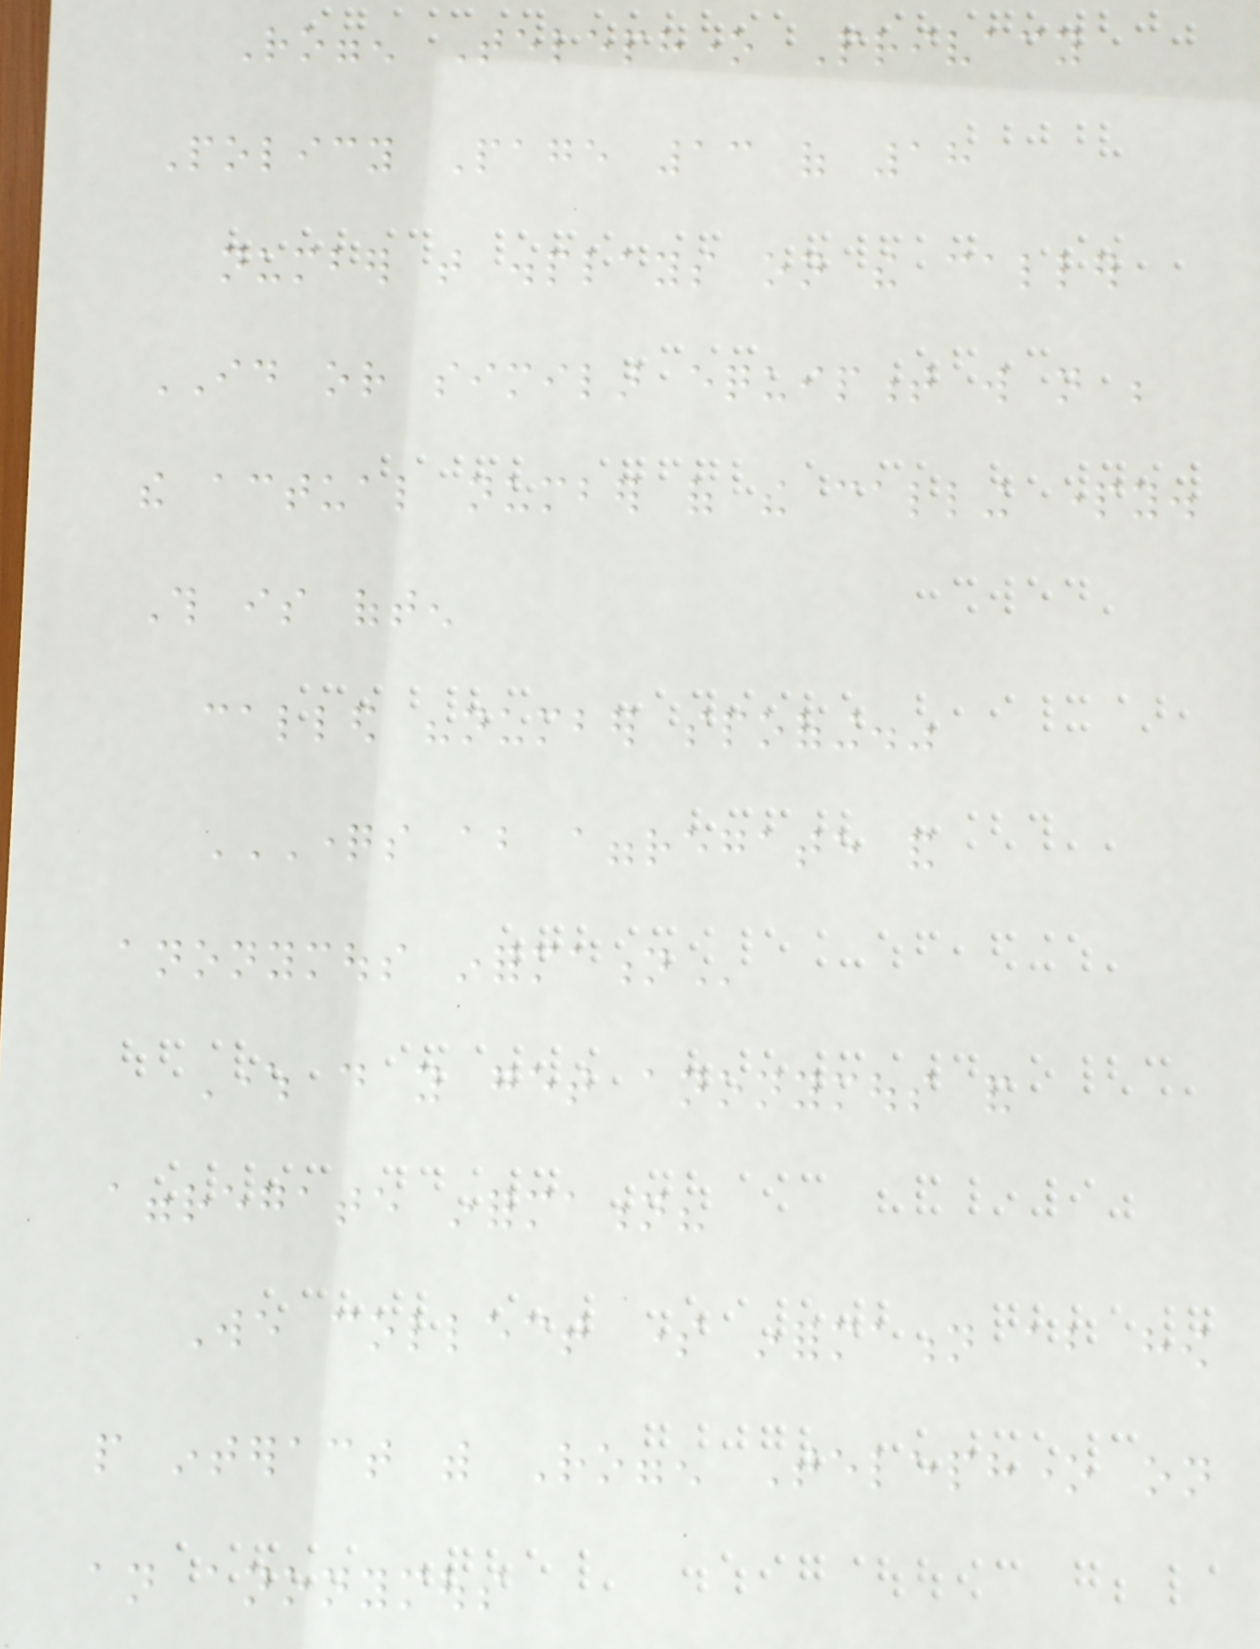Roggen Telephone Privacy
Policy Page 13 of 18
number that displays on the caller
ID or similar equipment will not be
the actual number of the calling party.
This is often
called "number spoofing."
QUESTIONS ABOUT AGGREGATE AND
ANONYMOUS INFORMATION
Where do you get anonymous and
aggregate information?
We collect some information about how
people interact with Roggen Telephone on
an anonymous
